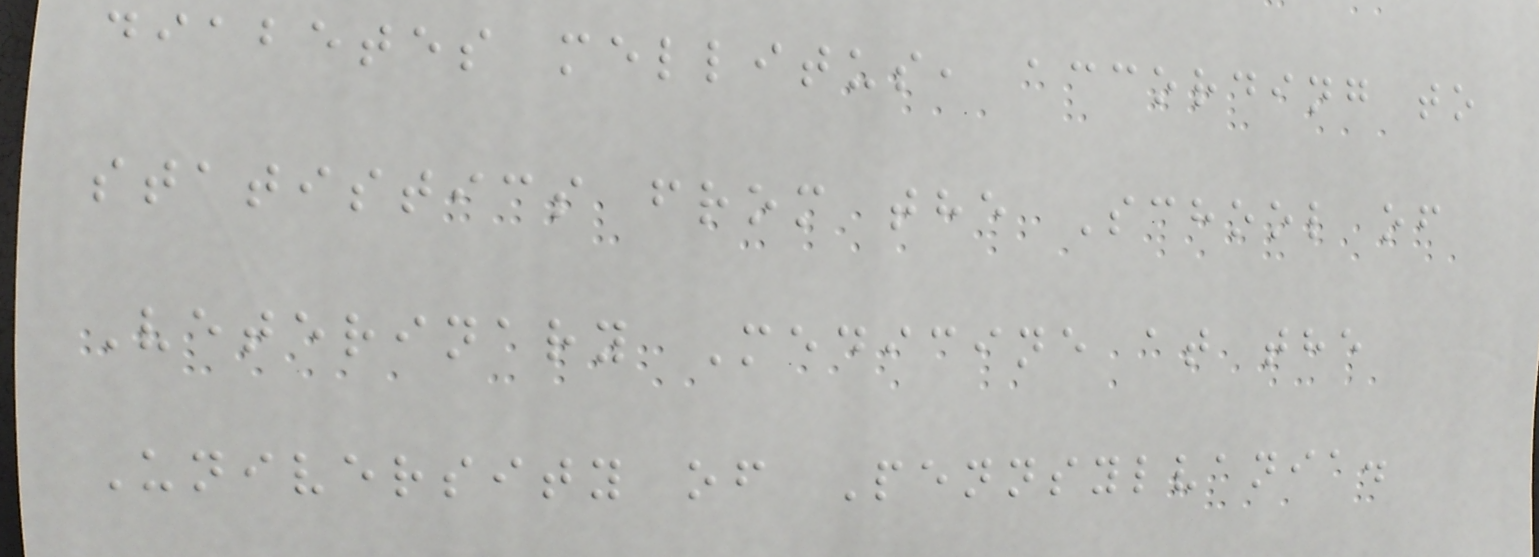diabetes mellitus, according to
statistics from the School of
Veterinary Medicine at the
University of Pennsylvania.
